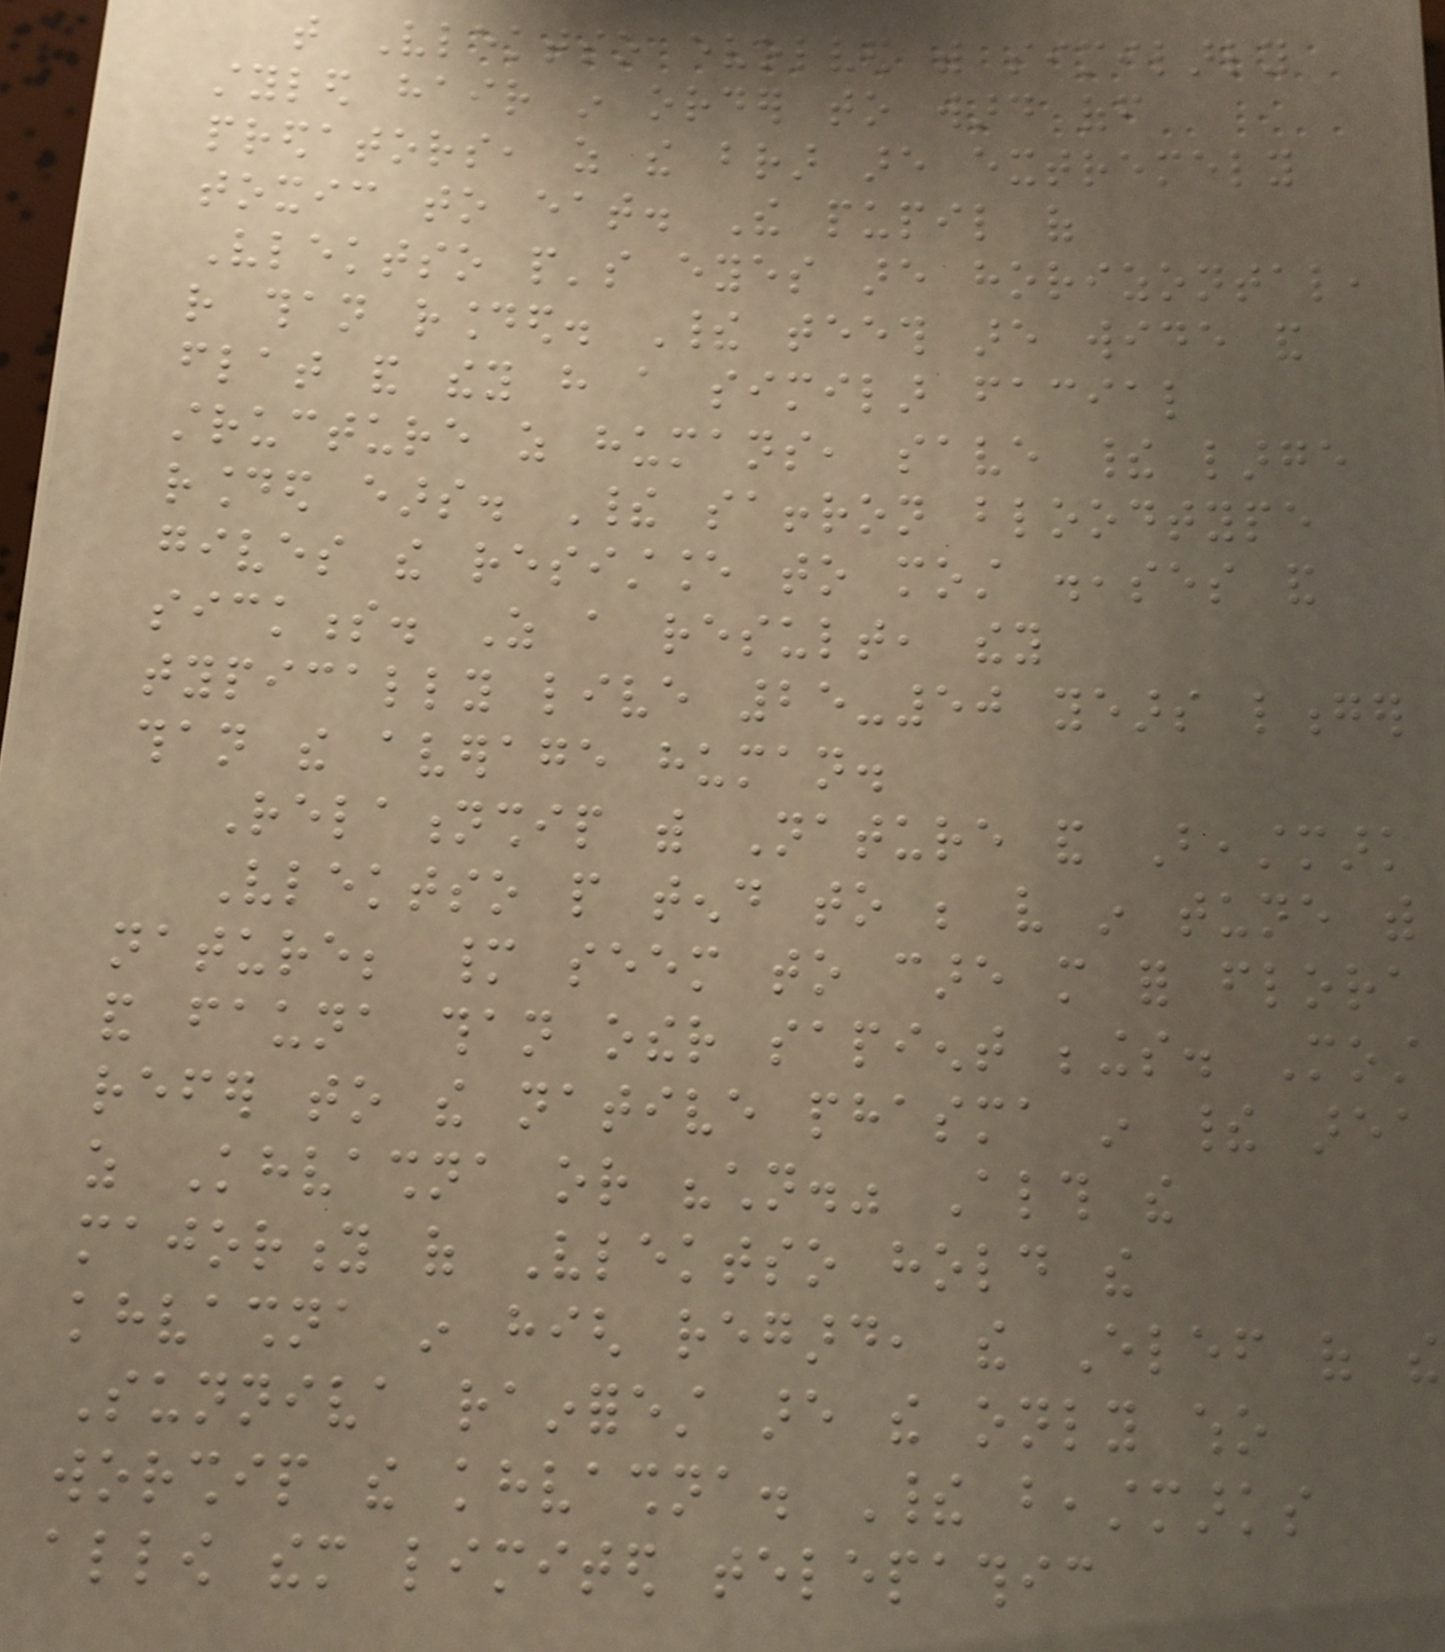that Vlektso evolved with similarly
styled hair in order to ward off
predators, as the brar are extremely
toxic to eat. The pupil of
Vlektso people's eyes are horizontal,
rather than rounded. Their teeth are wide and
flat and they have a similar facial
structure as humans, save their large
rounded ears. Their saffron bloodtype
gives the resistance to most diseases and
sickness. As a result, they
typically live 25-50 years longer
than the average human.
Relationship with Nature and Beastmark
Vlektso people tend to be very in tune with
nature; many seem to care more for flora
and fauna than other sapient beings. Most
refer to the native phasma in their area
as Khvashna or "children." Although the
majority of Vlektso hold the
khvashna in high regard, the Elef of the
Sunniva rainforest are the only who
worship the khvashna. Their beastmarks
allow them limited telepathic
